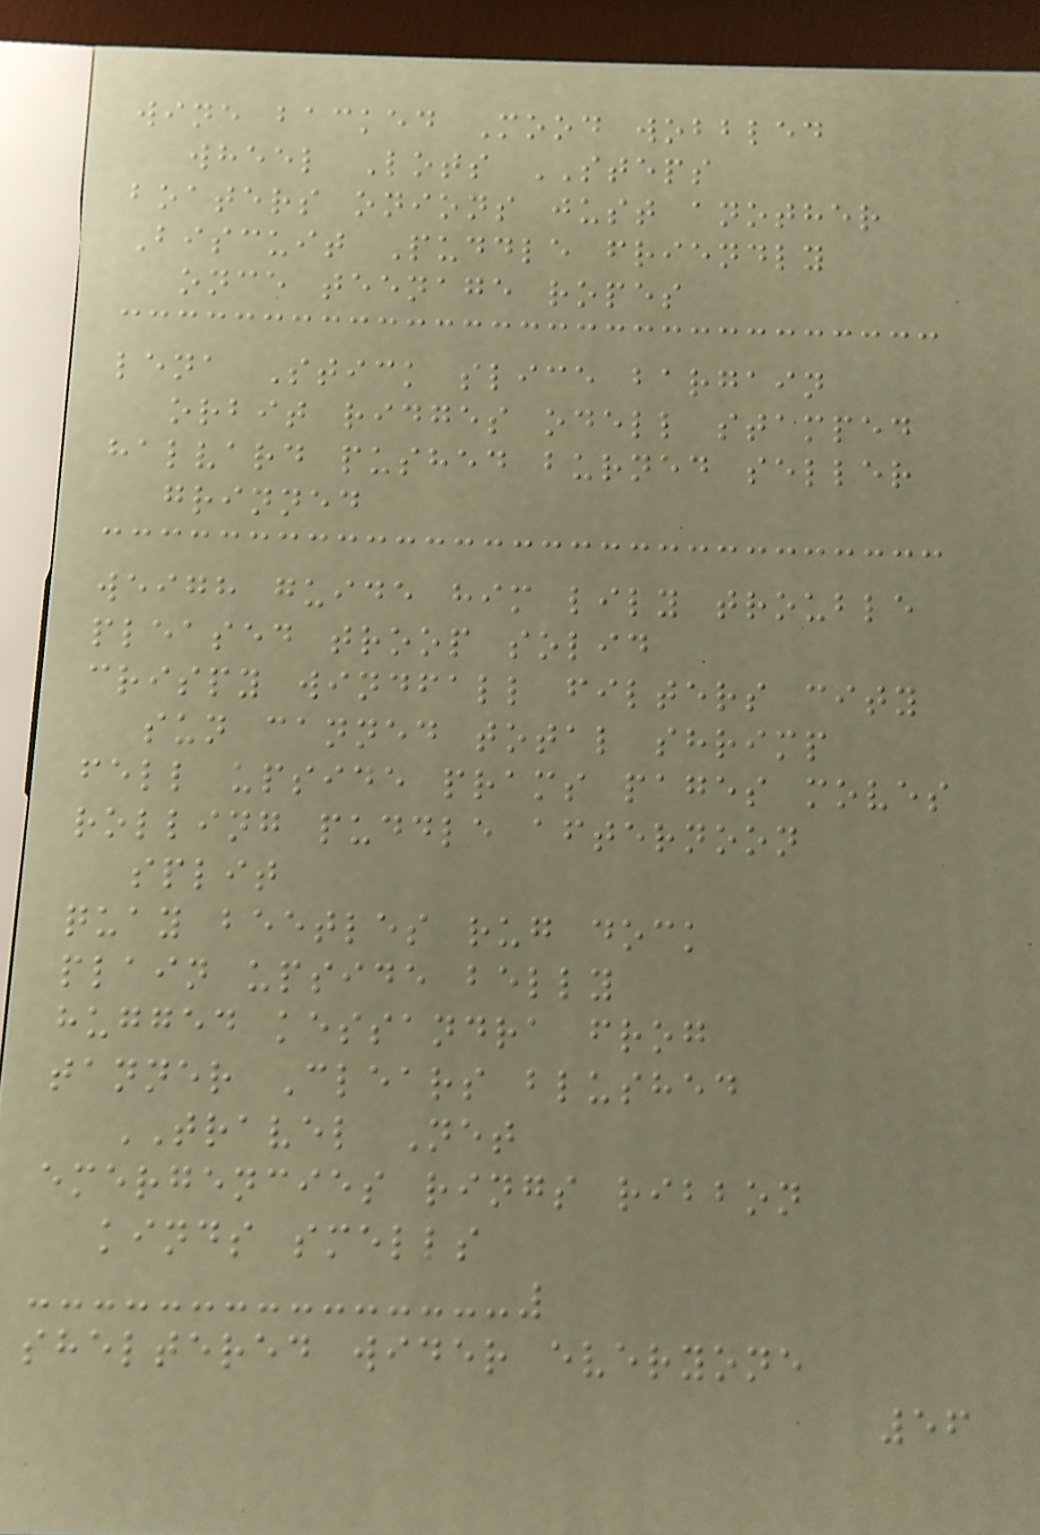wine backed Mood wobbled
wheel Lots STEPS
boaters onions just another
Biscuit Puddle friendly
once teenage ropes
lena Stick slice bargain
orbit ridges odell stamped
halvard pushed burned seller
grinned
weigh guide him lily trouble
pleased troop solid
crispy windfall filters city
sun canned total shrimp
fell upside prams pages moves
rolling puddle afternoon
split
quay beetles rug dock
plain upside belly
hugged kessandra frog
tanner Clears blushed
TRAVEL Net
emergencies rings ribbon
kinds smells
sheltered wider everyone
56
